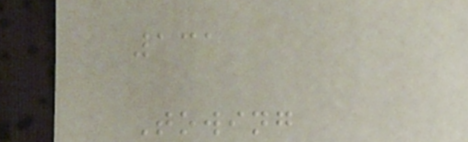131
Towing
